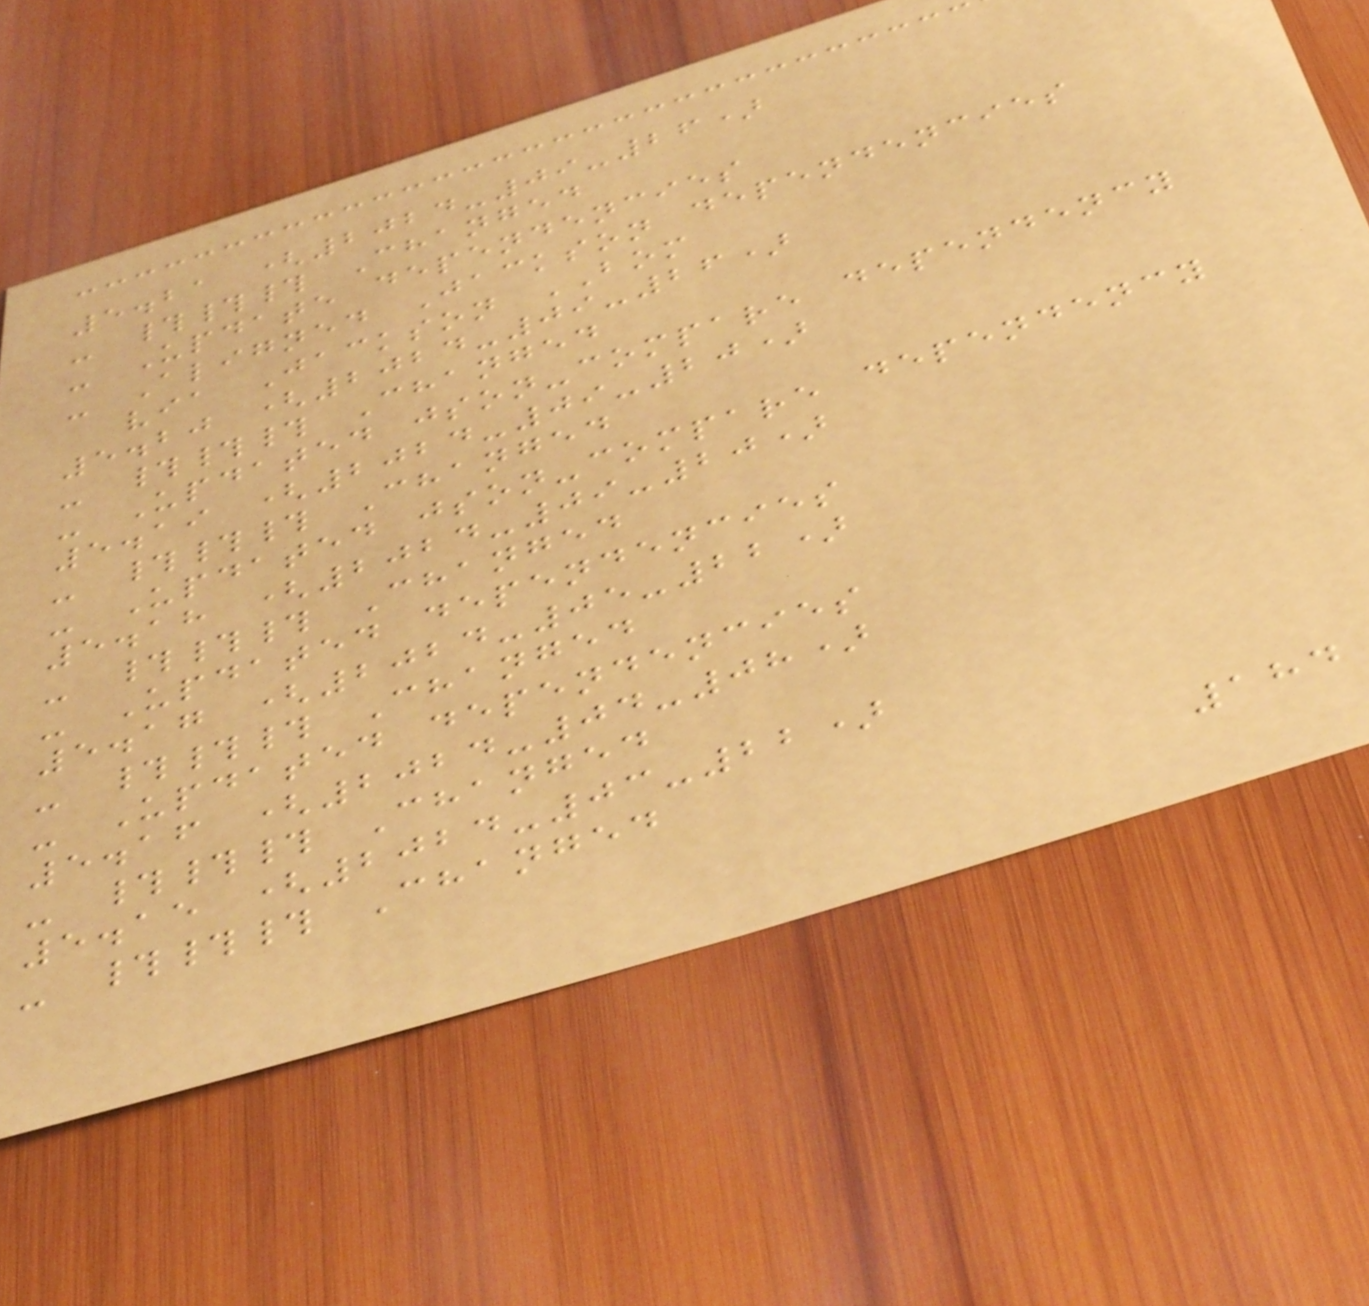5.21 (2024-09-26)
- ### Changed
- Update dependencies
- Aligned Jackson dependencies
via Jackson BOM
5.20 (2024-09-26)
- ### Changed
- Updated json-compare dependency
5.19 (2024-09-20)
- ### Changed
- Updated json-compare dependency
5.18 (2024-09-20)
- ### Changed
- Updated dependencies
5.17 (2024-05-22)
- ### Changed
- Updated dependencies
5.16 (2024-04-08)
- ### Changed
5.15 (2024-03-22)
- ### Changed
184
